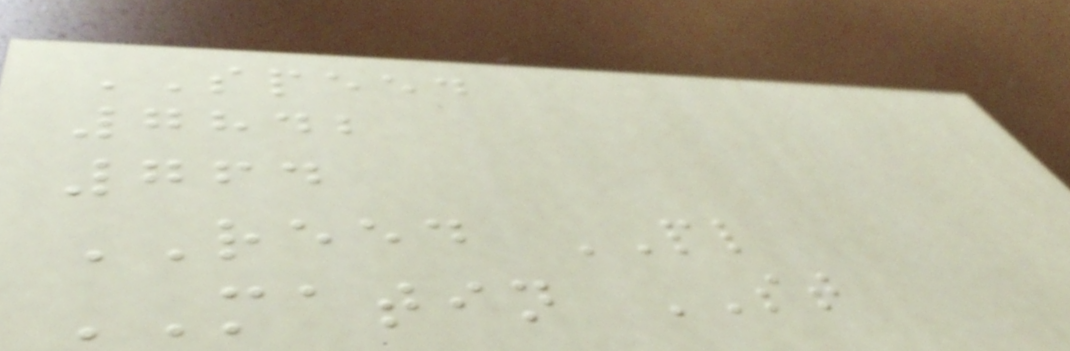SPEED
7842
764
REED PL
MATIN ST
